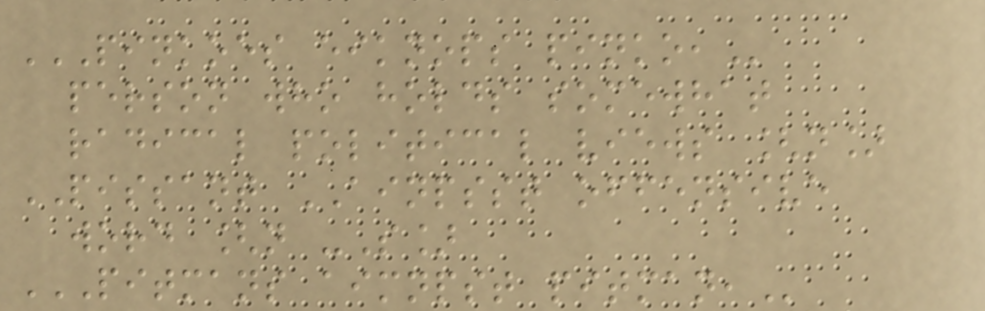PINKOES EIKNOPS PINKO,
person who holds somewhat
radical political views [n]
PISSANT AINPSST offensive
word [n -S]
PITMANS AIMNPST PITMAN,
